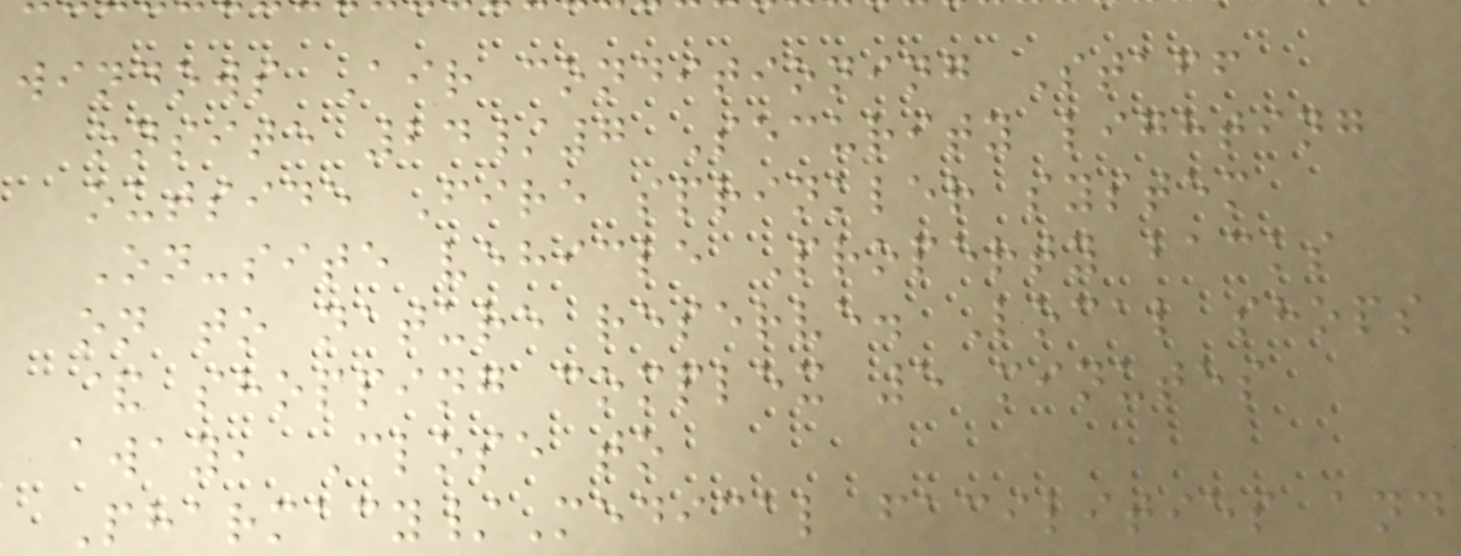windows Air conditioning Staff
onsite 24/7 Security lighting
outside Fire sprinkler system
On-site vehicle Property backs
on to nature reserve. Local shops
& shopping complex 5 minutes
away, Close to
Pharmacy/Medical facilities and
